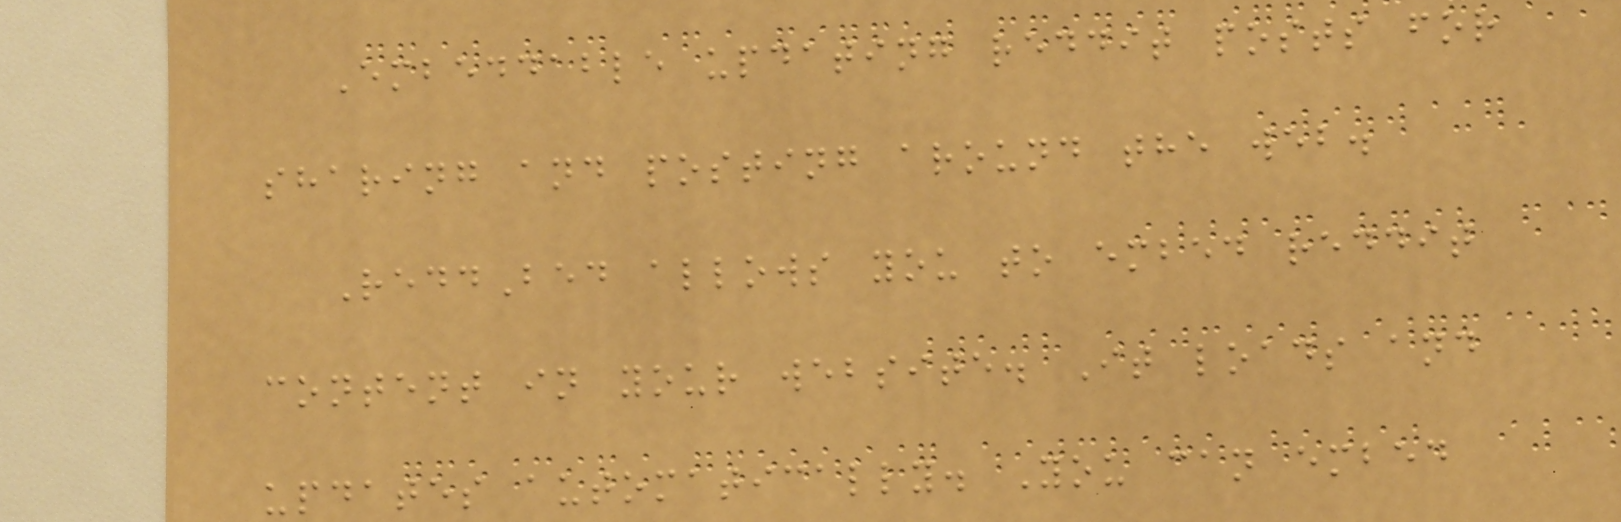Embeddable updating reddit posts for
sharing and posting around the web.
ReddBed allows you to embed reddit
content in your website. It loads and
updates automatically. You can embed
